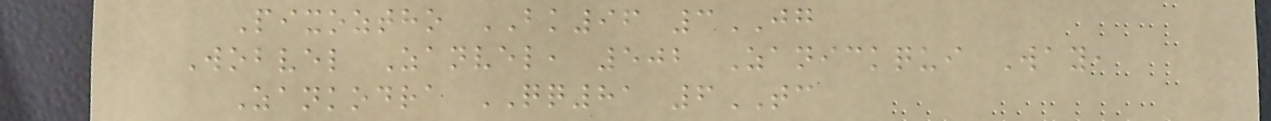Pixoztho BK96 3JG
Wobvel Zanvel, 502 Zanickqui Way,
Zankodra QQ81 6TC
